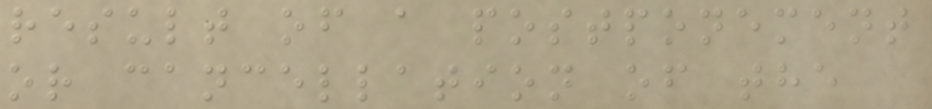result of a postponement
or cancellation of the
